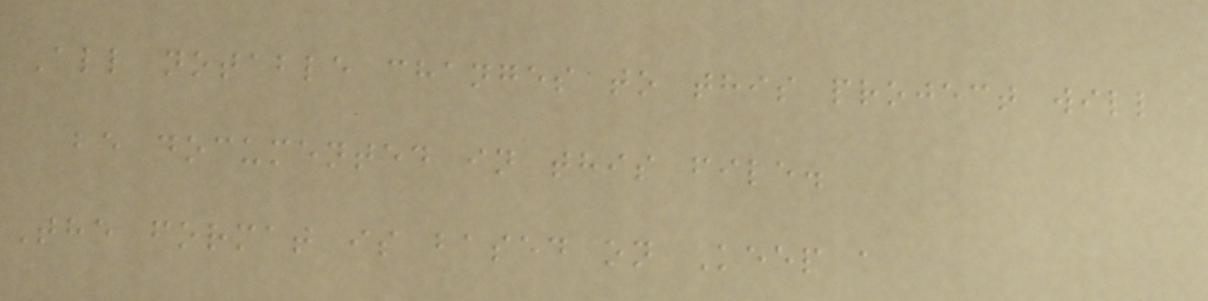All notable changes to this project will
be documented in this file.
The format is based on Keep a
